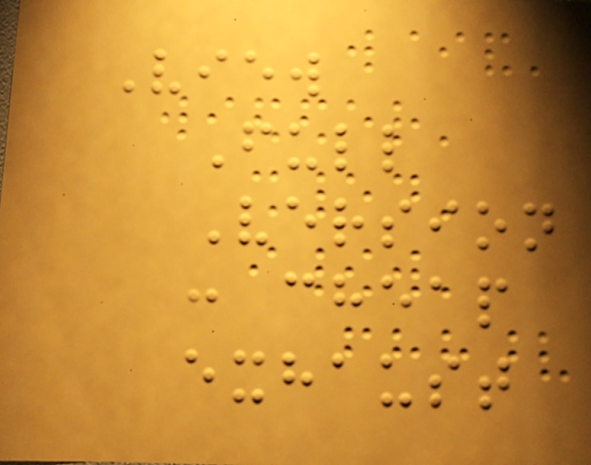View
Full
Version
: cheap
exhaust
